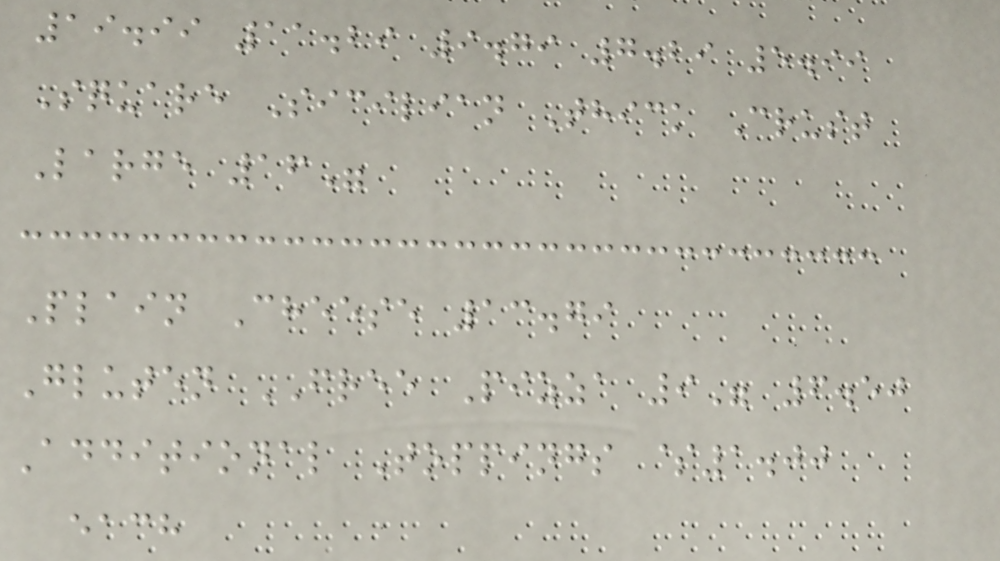19.99 11.29 9.79 7.29 5.99
Square Sicilian Thick Crust
Large 16"
Plain Cheese 13.79
Gluten FREE Pizza 9" 6.50
Additional Toppings $1.00
each
